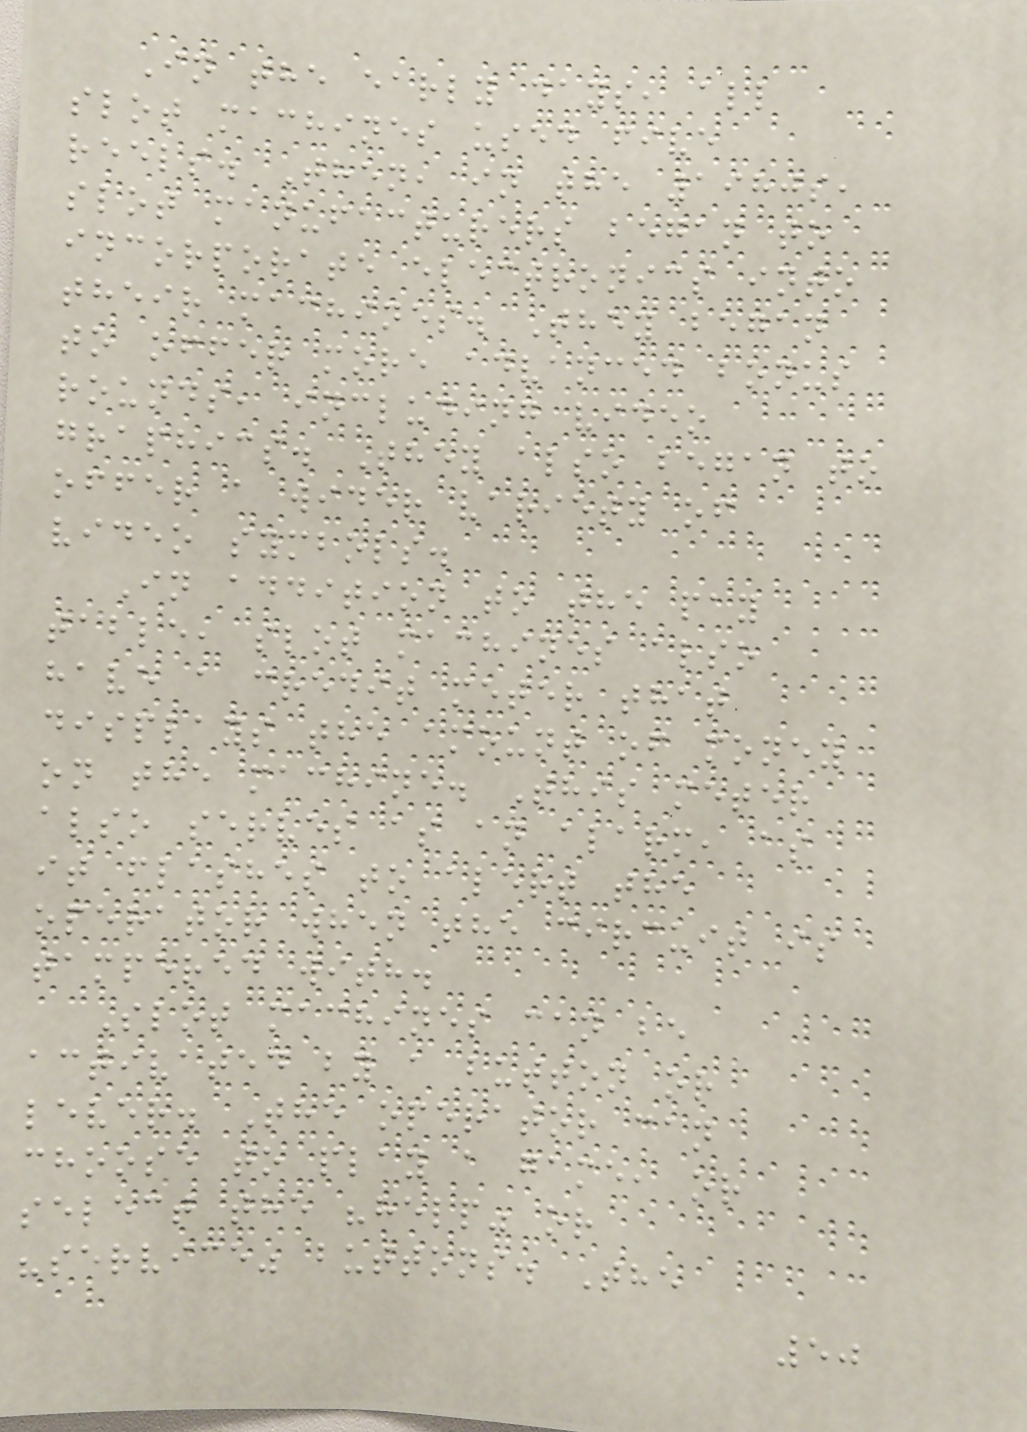In the early days, all
slot machines used five
reels. Then, in the 1980s,
slot manufacturers began to
incorporate electronics into
their machines. They began
to offer more advanced bonus
rounds, including video
graphics. They also began to
offer a wider variety of
video symbols.
In addition to the pay
table, slot machines also
have a credit meter that
displays the amount of money
on the machine. This meter
also serves as an alarm, as
it flashes to alert the
operator when the circuit is
tampered with.
Slot machines can be
activated by a button or
lever. The operator can
choose to play a game, or
select the "help" or
"service" buttons. The
50
